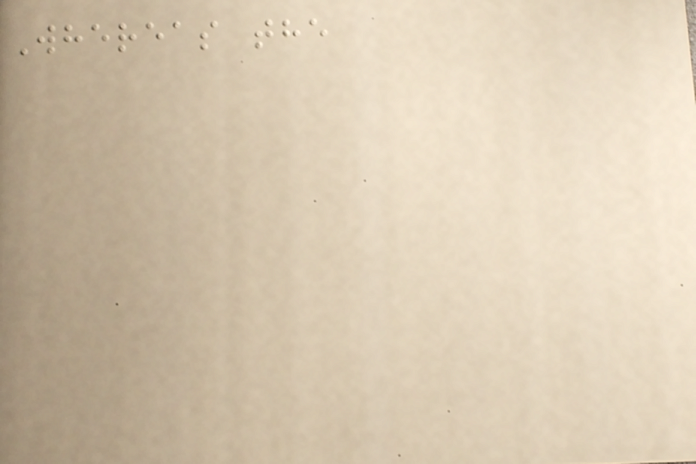Whereas the
